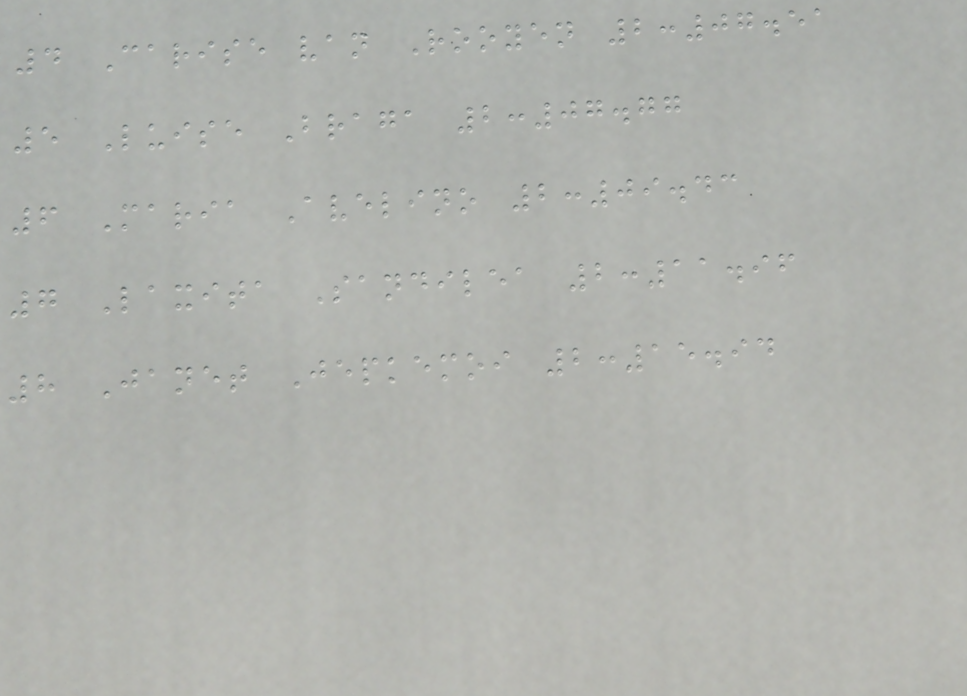4 Carise van Rooyen 2:07.51
5 Luise Braga 2:07.77
6 Maria Avelino 2:09.43
7 Laxita Sandilea 2:11.96
8 Janet Jepkemoi 2:15.94
